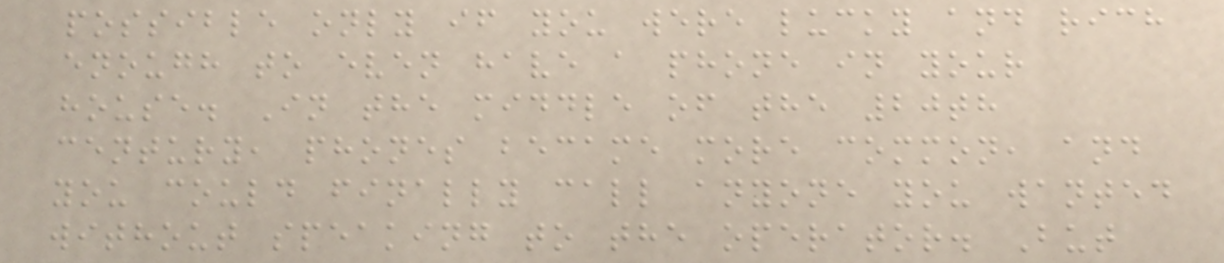possible only if you were lucky and rich
enough to even have a phone in your
house. In the middle of the 20th
century, phones became more common, and
you could finally call anyone you wanted
without speaking to the operator. But
